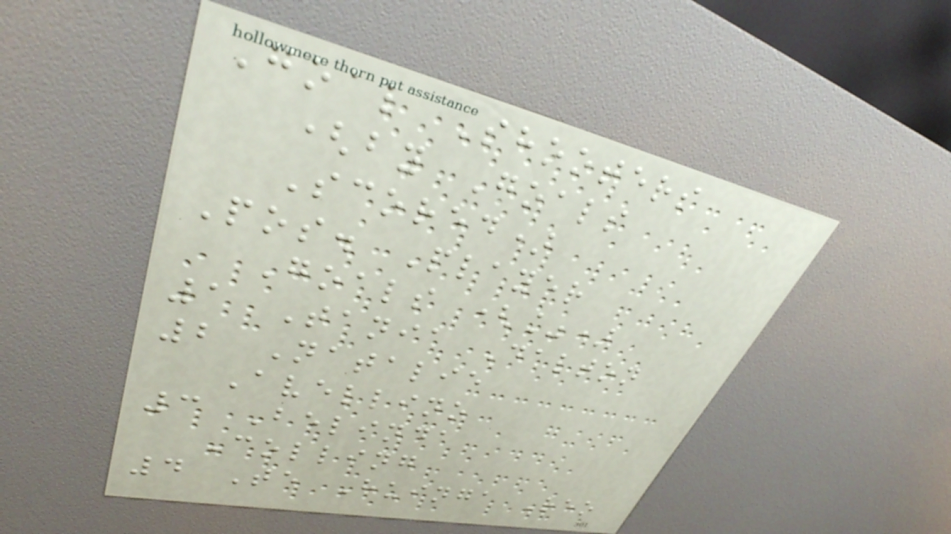Goal Shooters
(by Goals
Scored)
Pos. Player
Goals (%)
1 Tania Dalton
2 Natalie
Avellino
3 Belinda
Colling
4 Te Huinga Reo
